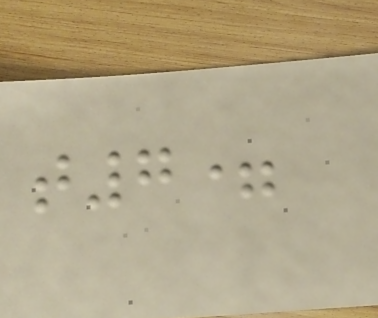t7=
